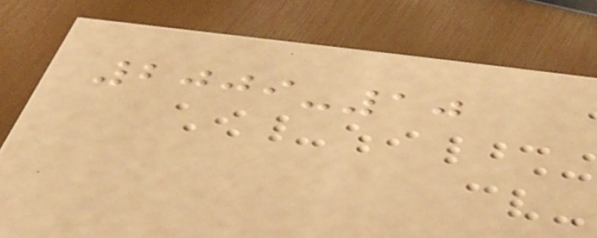2009-10
